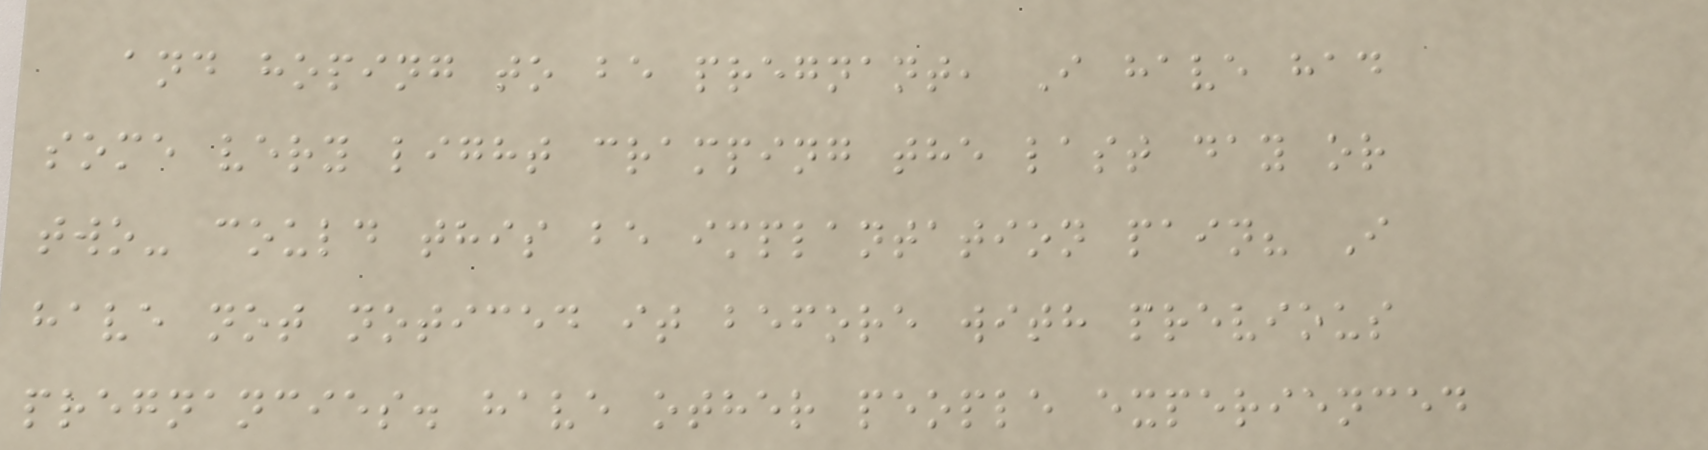and hoping to be pregnant, I have had
some very light cramping the last day or
two- could this be implantation pain? I
have not noticed it before with previous
pregnancies. have other people experienced
